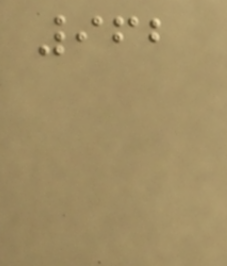962
